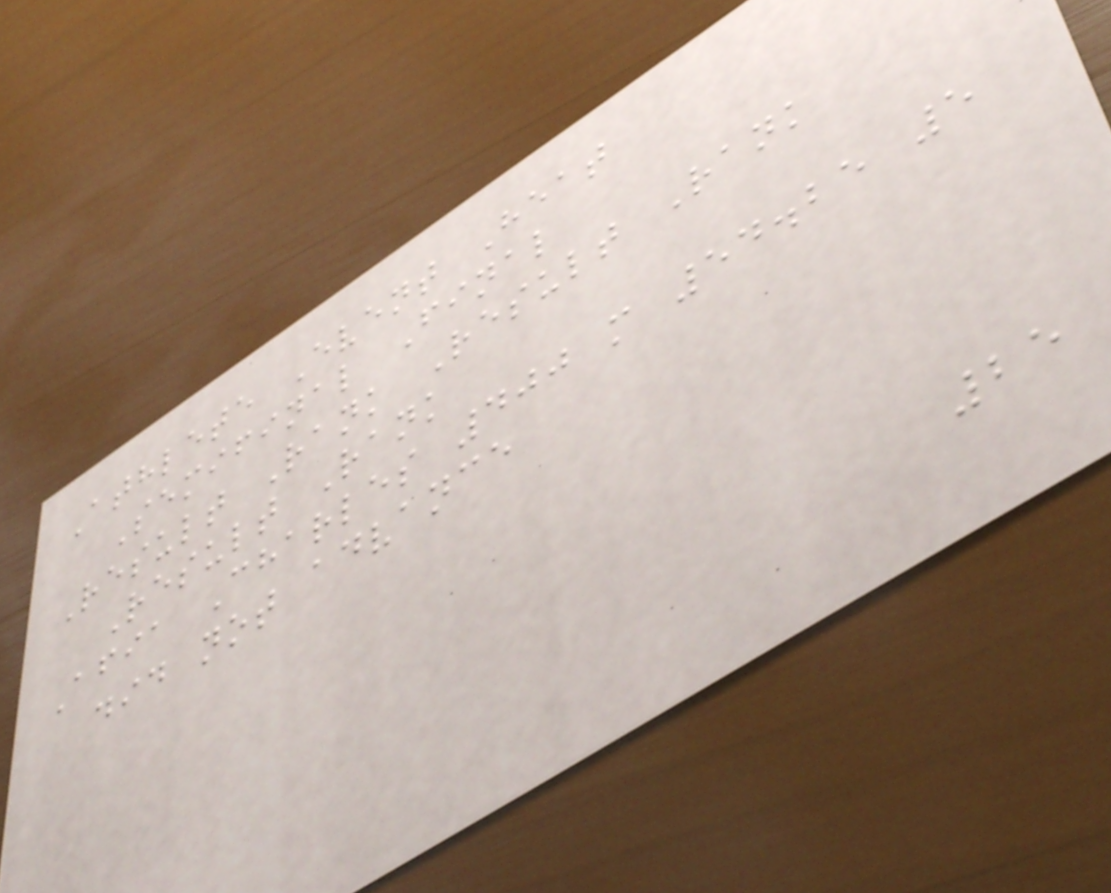Athlete Event Heat
Semifinal Final
Result Rank Result Rank
Result Rank
Afia Charles 400 m 54.25 5
did not advance
25
